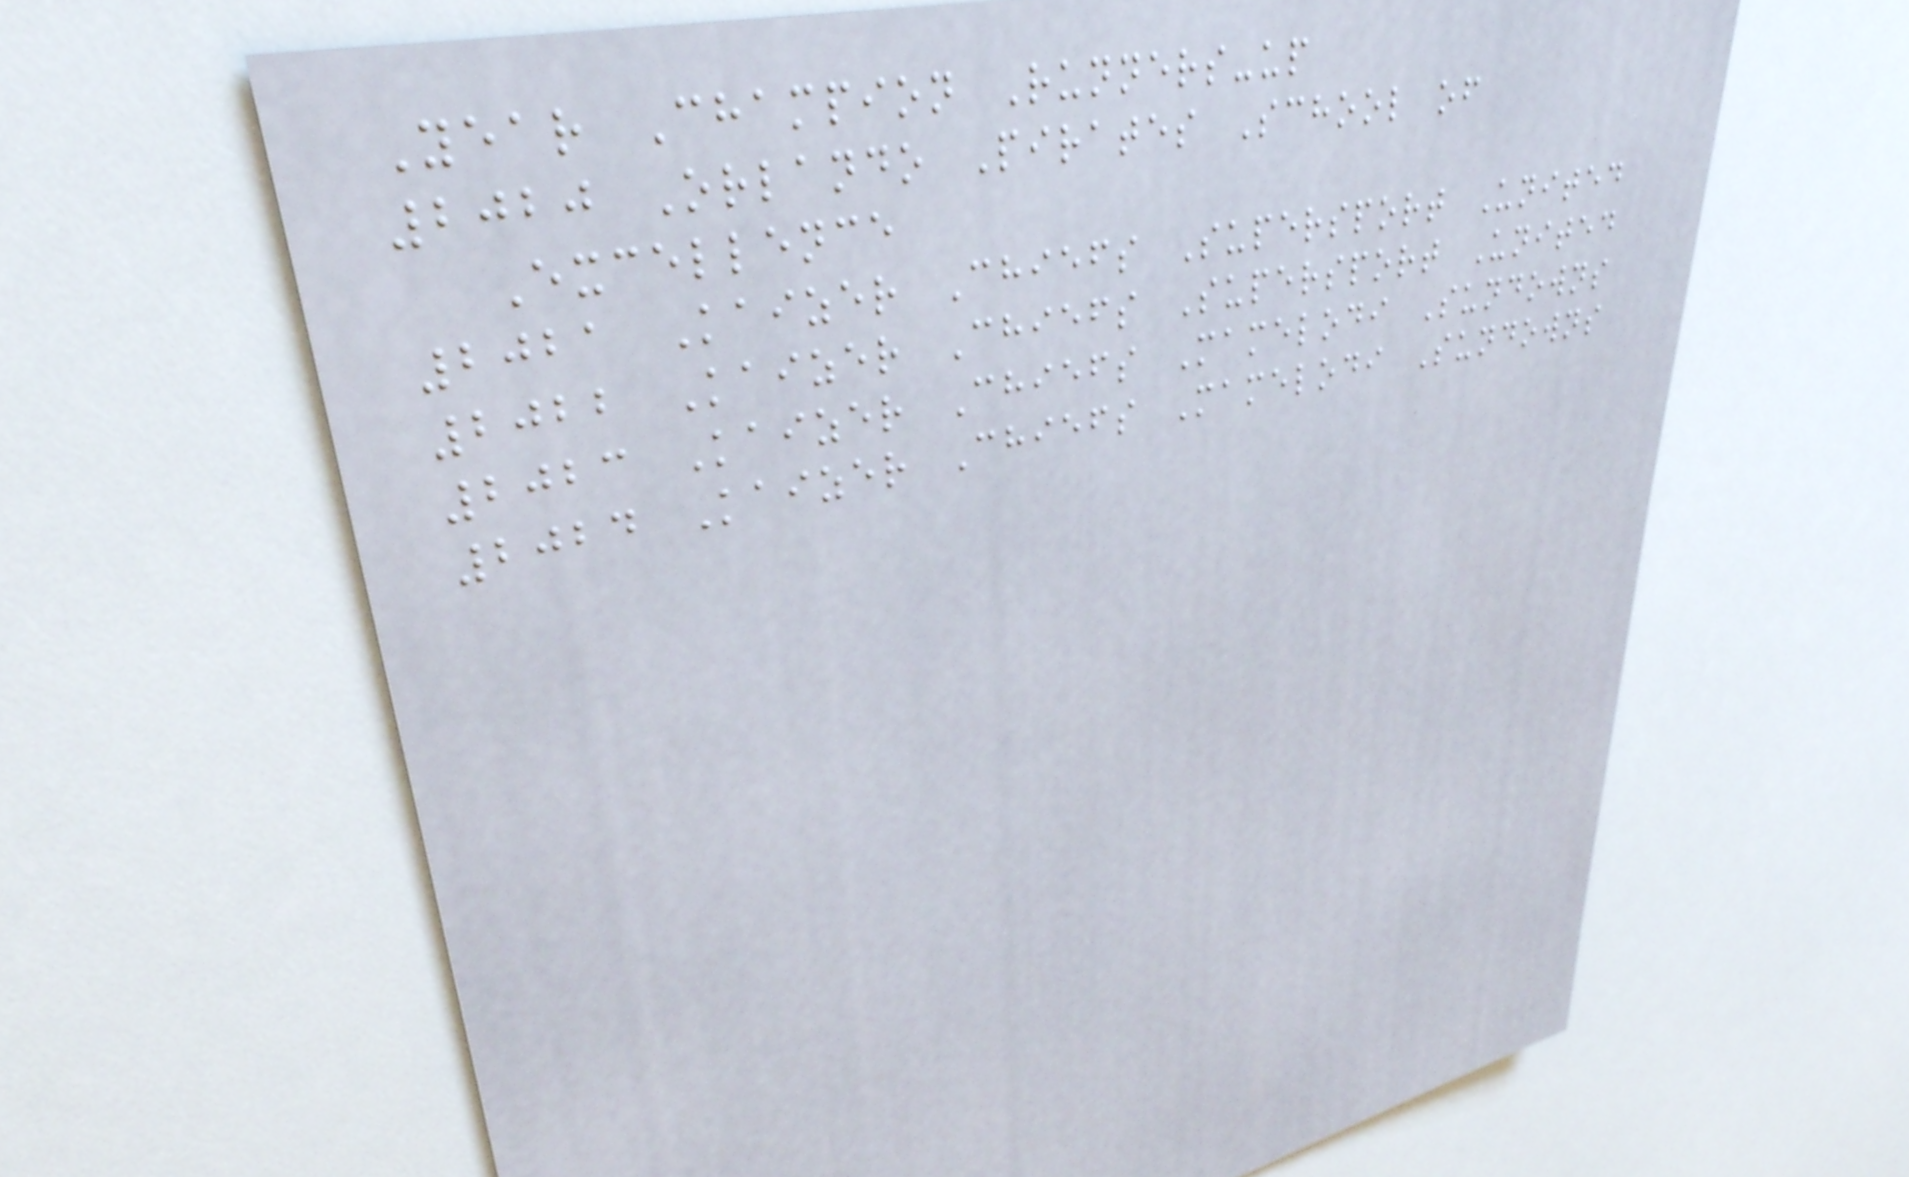Year Champion Runners-up
2020 Orlando Pirates School of
Excellence
2021 Kaizer Chiefs Supersport United
2022 Kaizer Chiefs Supersport United
2023 Kaizer Chiefs Mamelodi Sundowns
2024 Kaizer Chiefs Mamelodi Sundowns
